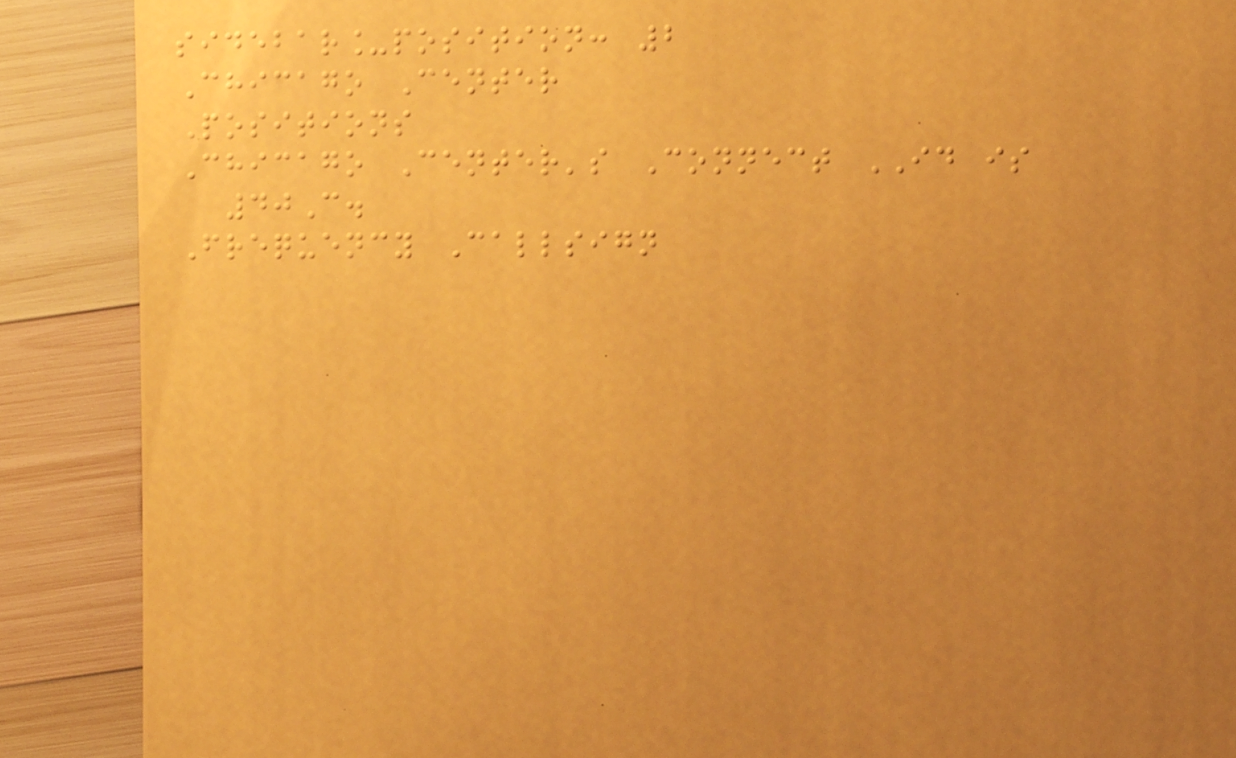sidebar_position: 2
Chicago Center
Positions
Chicago Center's Connect ID is
40C.
Frequency Callsign
